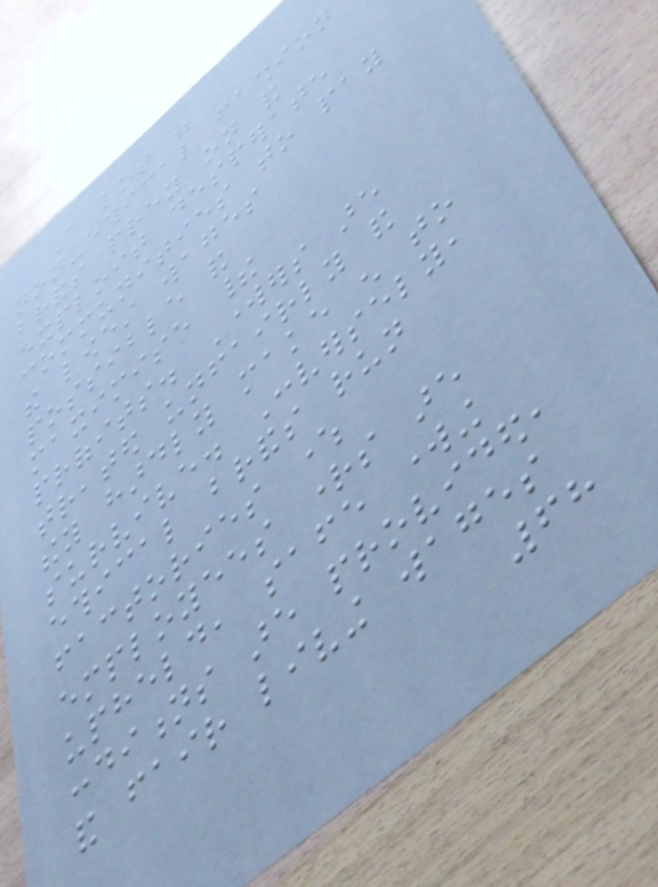A lot of
non-ethical fashion
brands prey on and
exploit desperate
communities to pay
the lowest wages
possible and
maximise their
profits. Workers are
treated unfairly and
they hardly make enough to
survive. Conversely,
ethical brands run
factories where
employees rights are
upheld, safe working
conditions are provided,
and fair living wages
68
